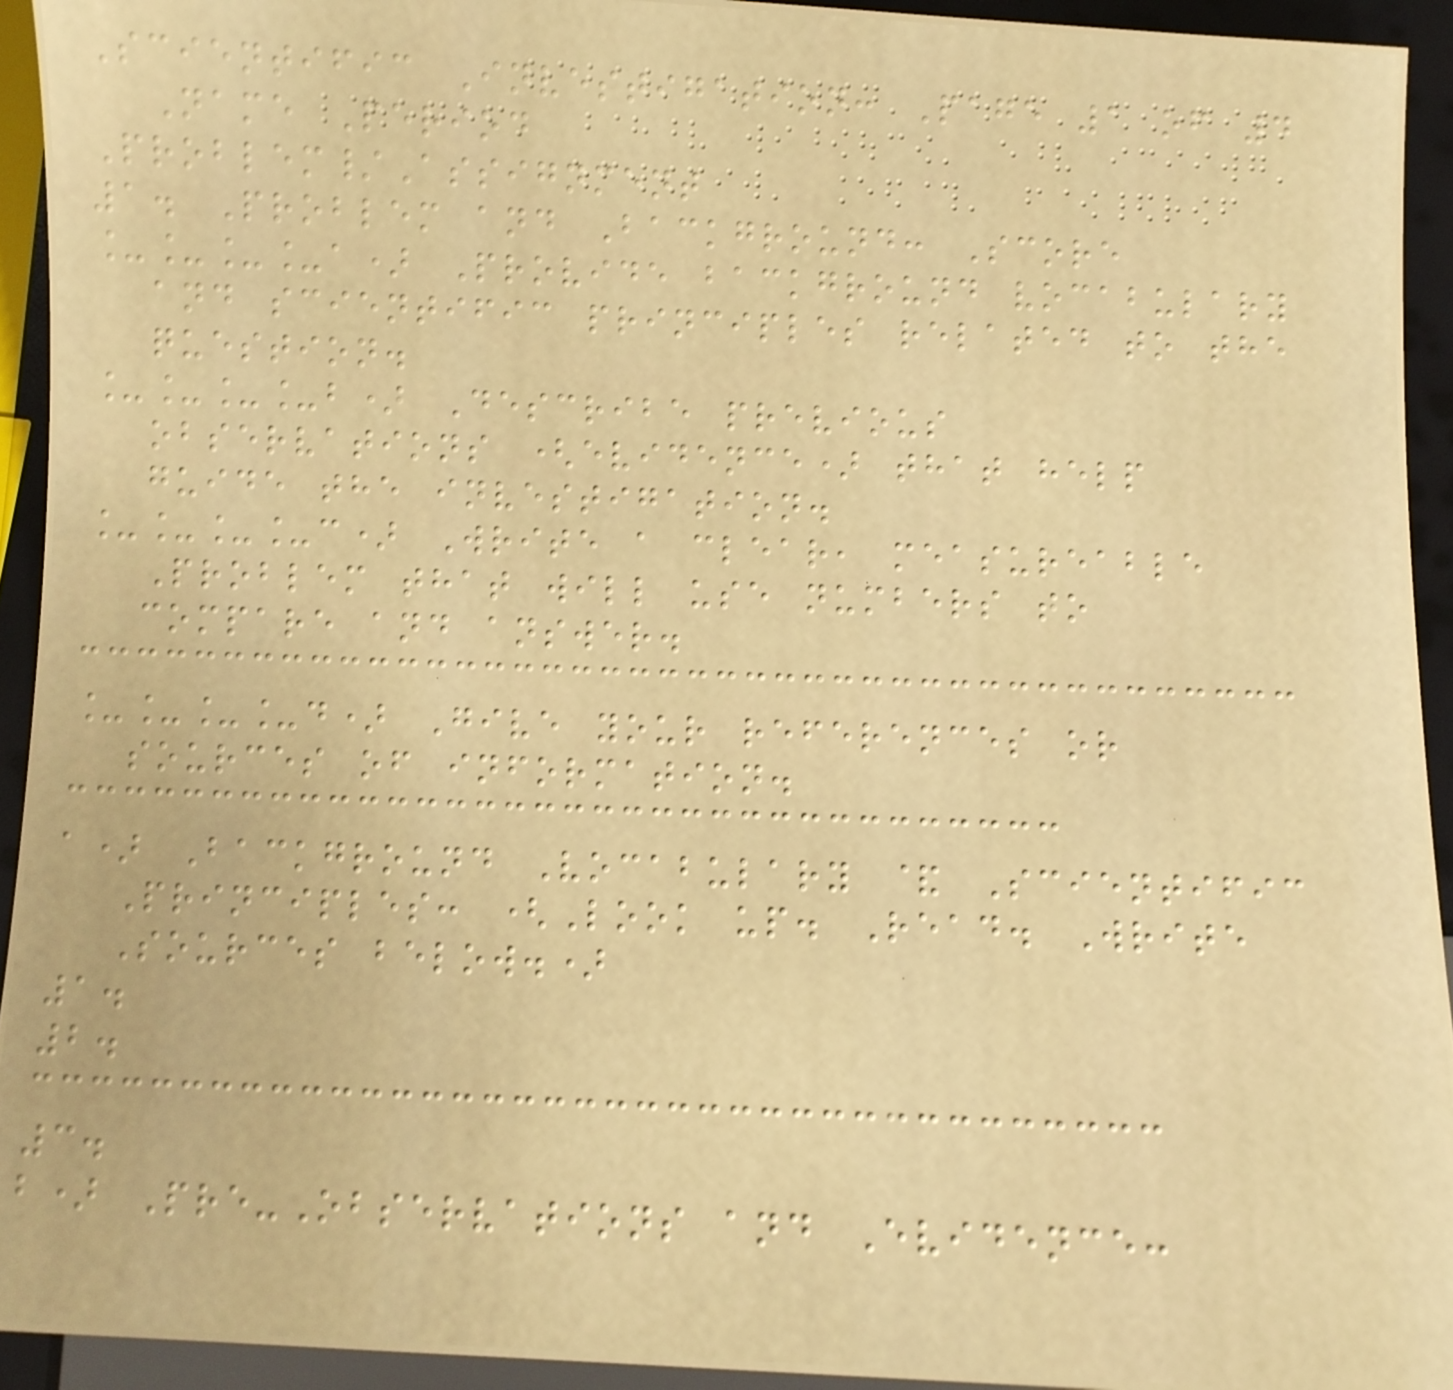Scientific Investigation: Page 1 of 4
Name Period
Problem/Assignment
1. Problem and Background: Score
____a) Provide background vocabulary
and scientific principles related to the
question.
____b) Describe previous
observations (evidence) that help
guide the investigation.
____c) Write a clear, measureable
Problem that will use numbers to
compare and answer.
____d) Give your references or
sources of information.
a) Background Vocabulary & Scientific
Principles: (Look up. Read. Write
Sources below.)
1.
2.
3.
b) Pre-Observations and Evidence:
